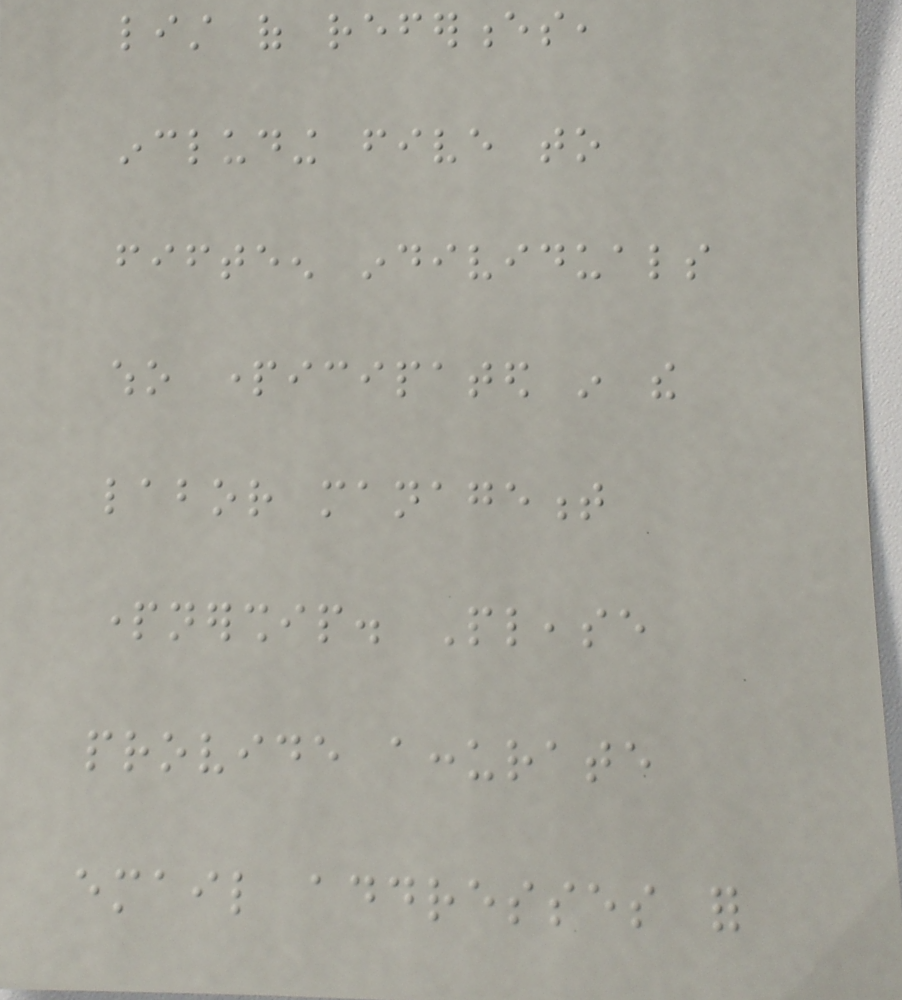list of references,
including five to
fifteen individuals
who participated in the
labor management
partnership. Please
provide accurate
email addresses for
